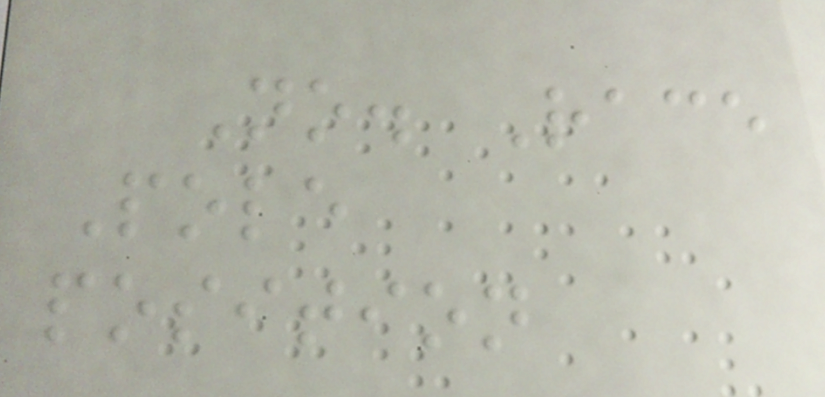No. Race
Pole
position
